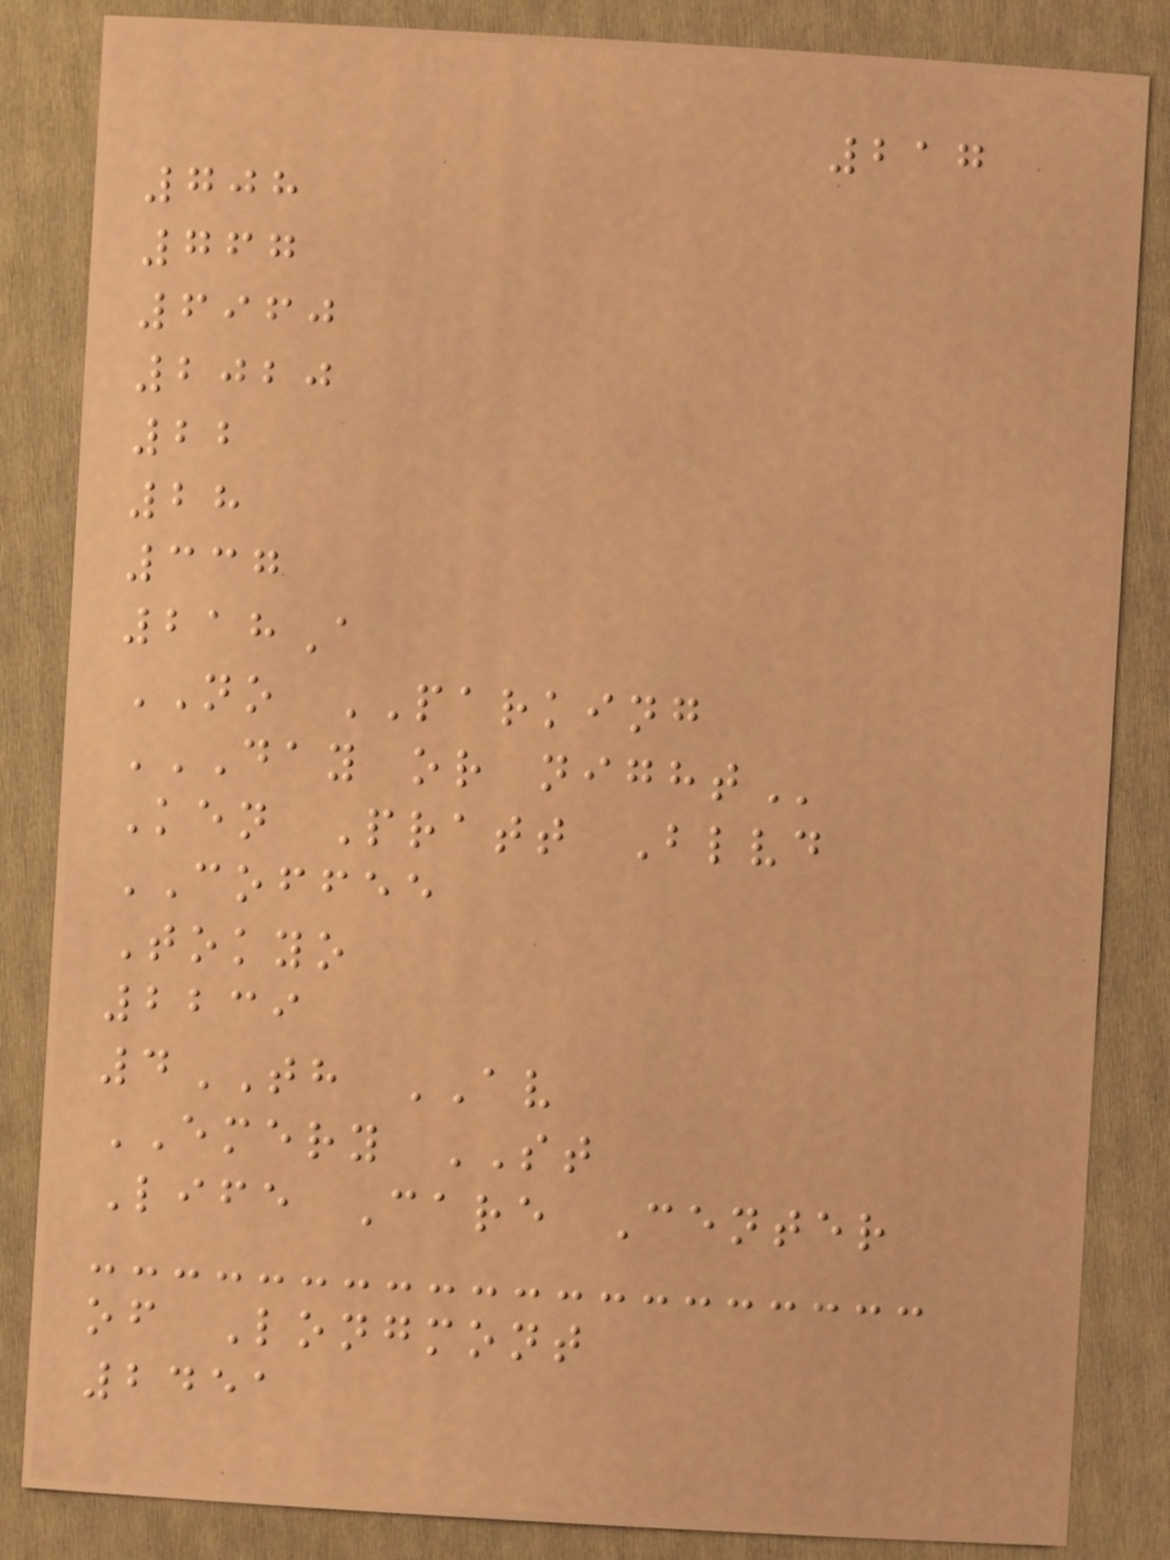217
708
767
6960
2020
22
28
337
218A
NO PARKING
DAY OR NIGHT
Ken Pratt Blvd
COFFEE
Tokyo
2239
4TH AV
EMERY ST
Life Care Center
of Longmont
2451
